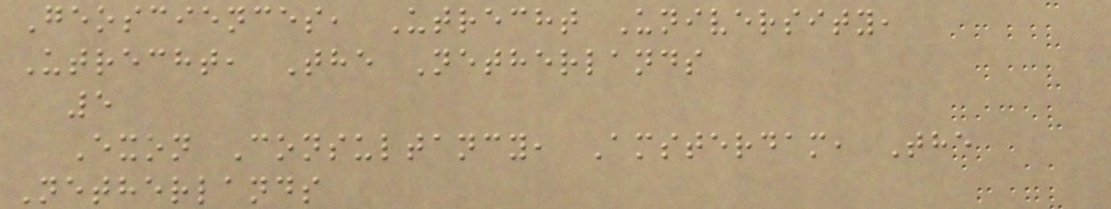Geosciences, Utrecht University,
Utrecht, The Netherlands
5
Exon Consultancy, Amsterdam, The
Netherlands
